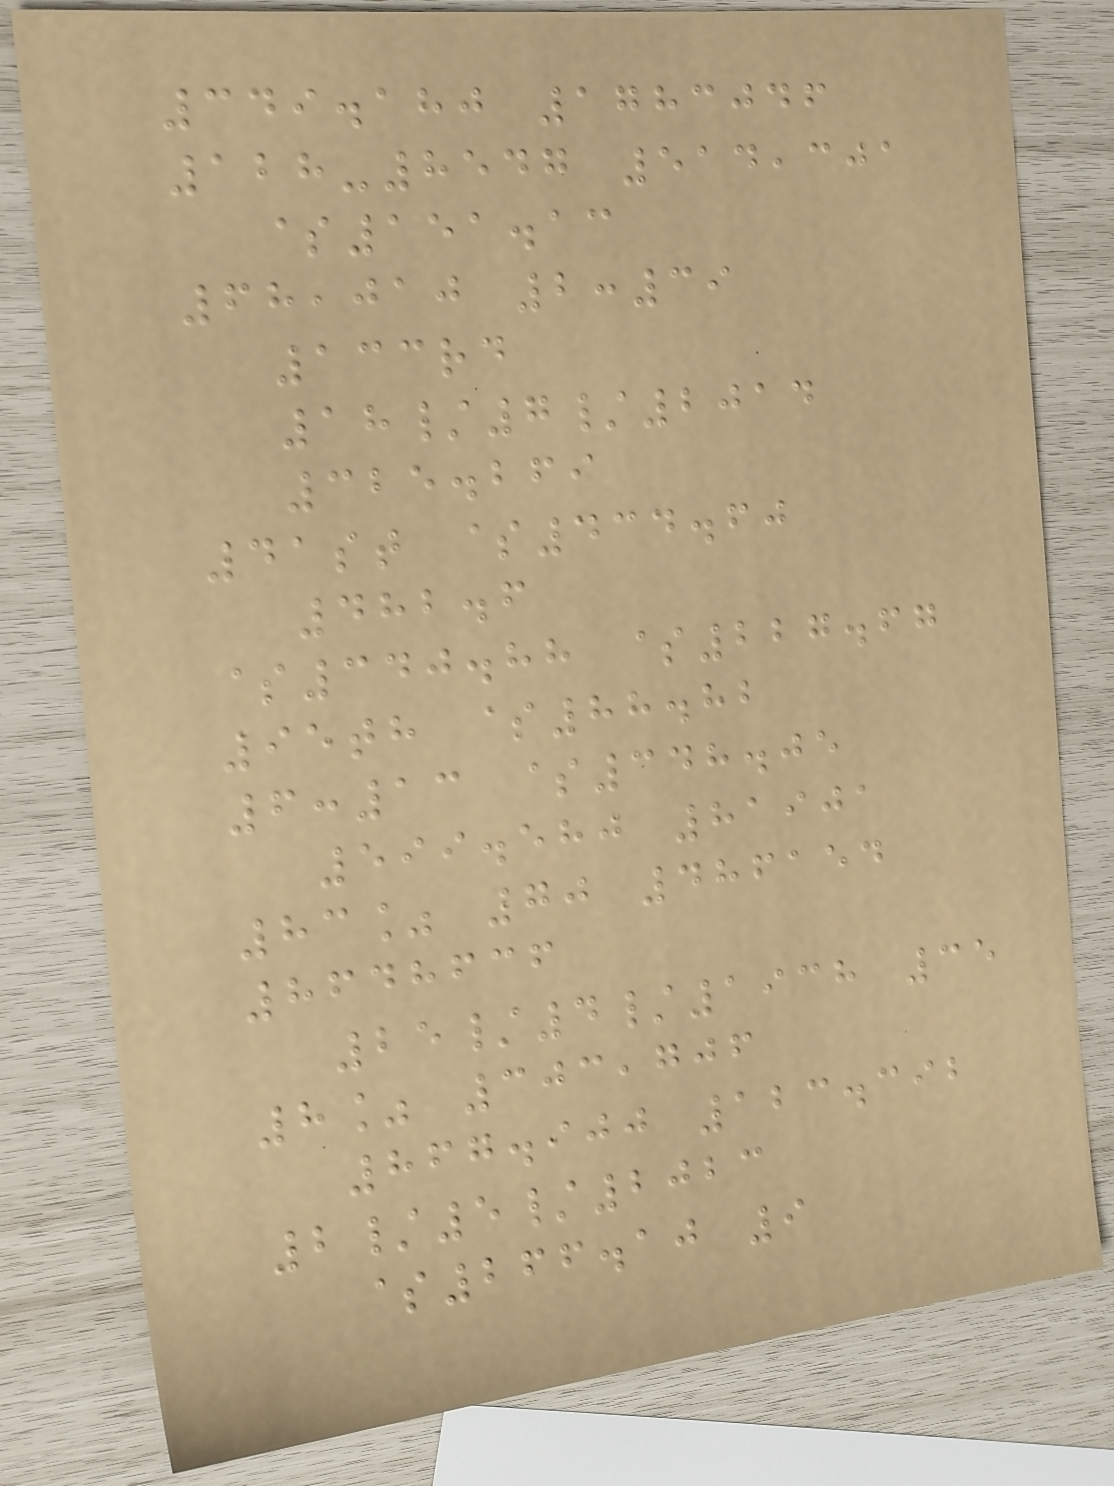349.180 1783046
128-8547 514,301
$151.13
68,010 2:39
133rd
18/7/2014
325.269
41st $434.60
482.6
$340.88 $227.67
95th $88.82
6:13 $348.05
599.580 81901
83% 70 486154
8648636
25/4/1938 35
8% 303,706
867.900 123.392
2/5/2023
$266.10 9
